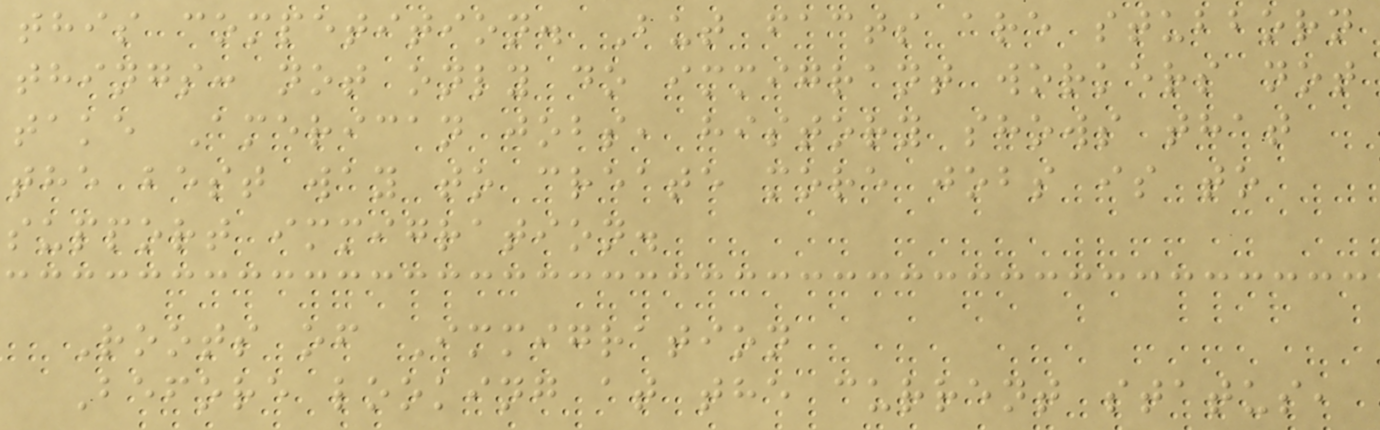this competition. But facts are stubborn
things: not only do immigrant workers not
take American jobs, history shows that
the best way to create more jobs is to
support immigration.
Roots of Immigration
Before looking at the current status,
